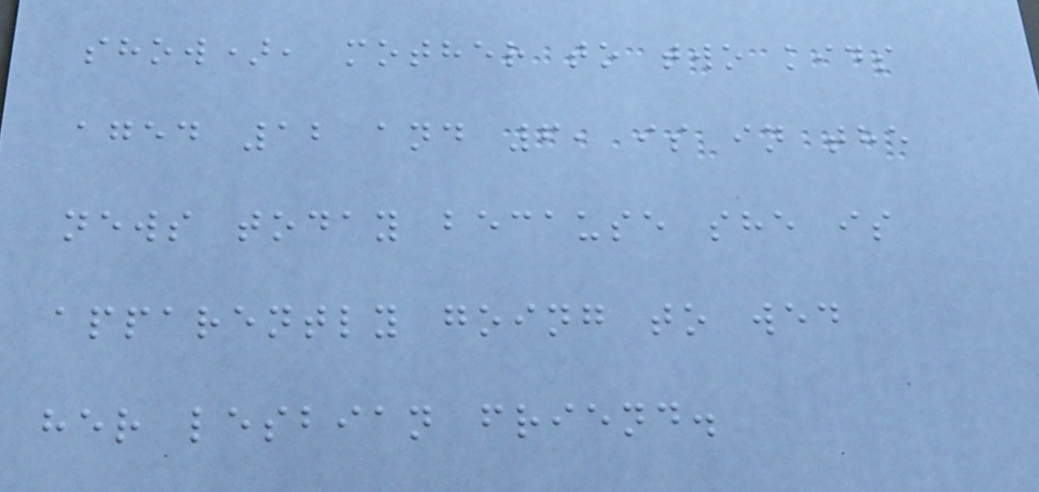show), mother to two kids
aged 12 and 6, is in the
news today because she is
apparently going to wed
her lesbian friend.
